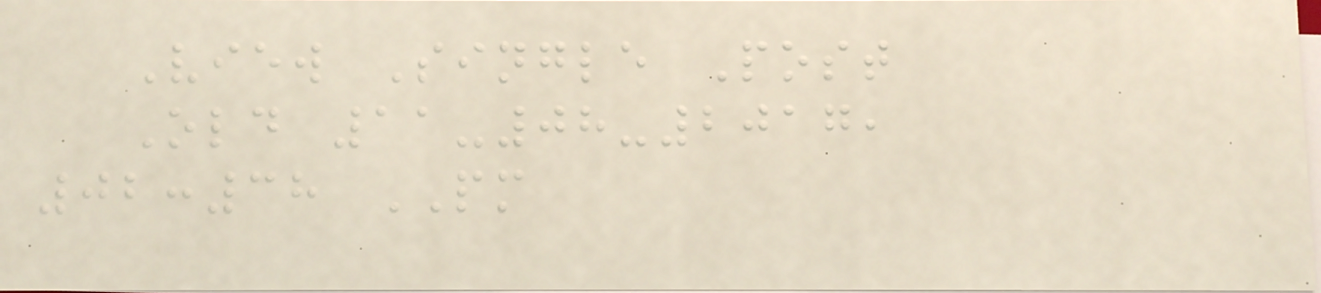View Single Post
Old 11-08-2017,
02:38 PM
